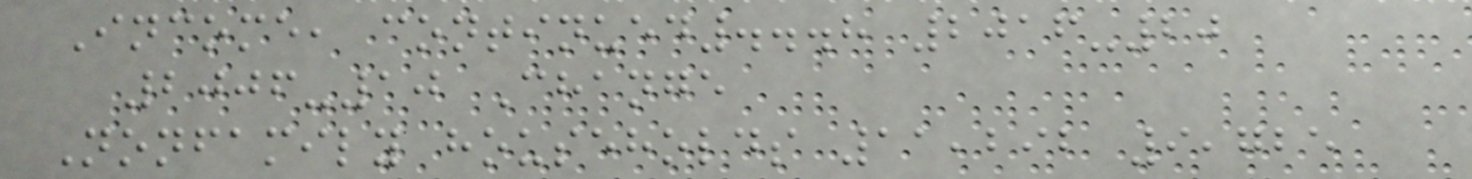Income, continued...8 2016-20
2006-10 Change
Nonfamily households 11,292 9,725
